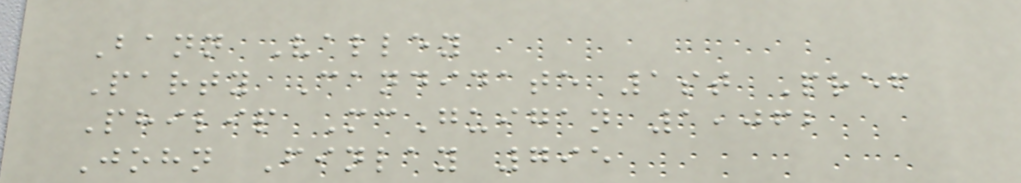Bann Valley
Party Candidate 1st Pref
Philip McGuigan 1,062
John Finlay 795
